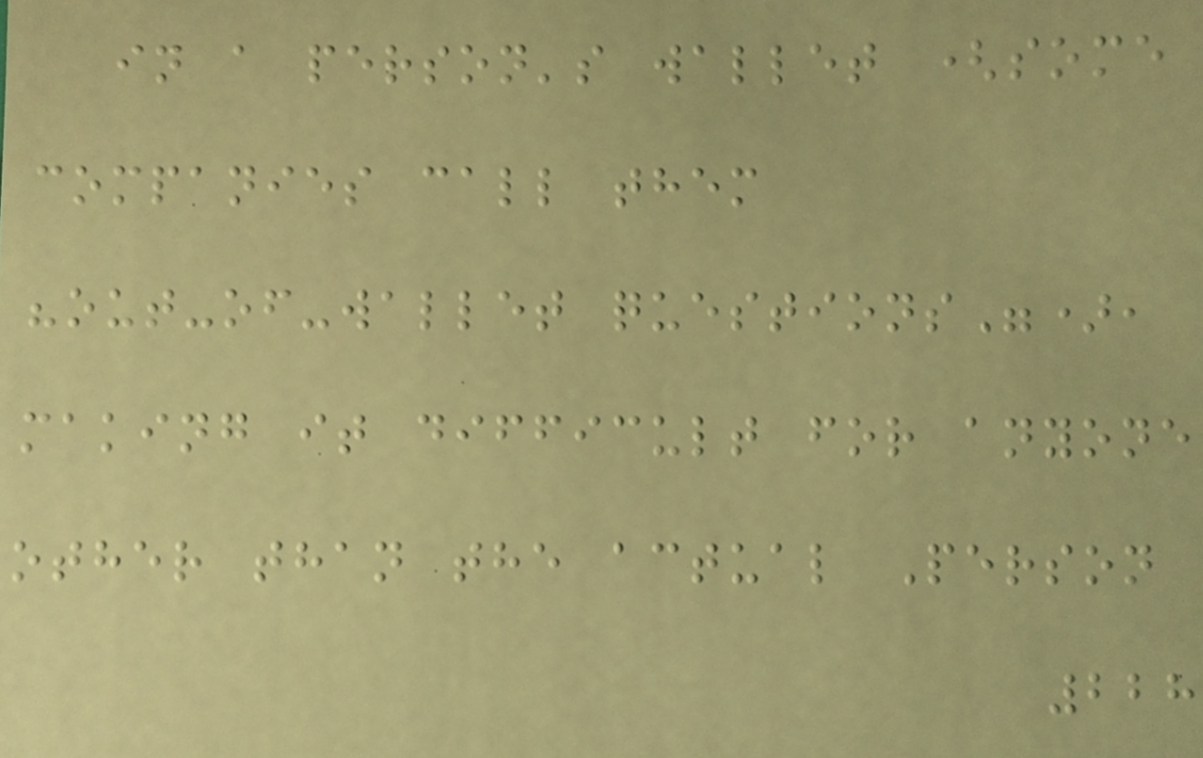in a person's wallet (some
companies call them
"out-of-wallet questions"),
making it difficult for anyone
other than the actual Person
228
